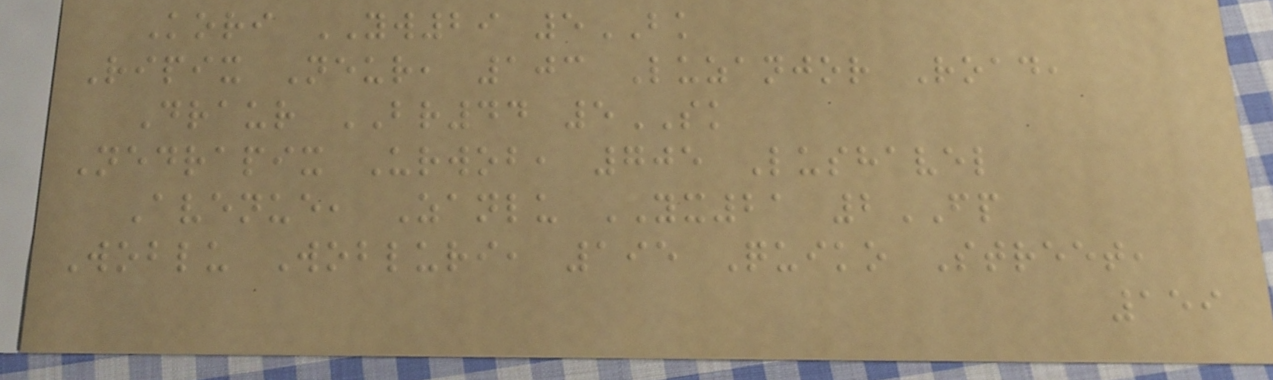Kori YW29 5BK
Ripix Neur, 103 Luzanjor Road,
Draur BR44 5SK
Nedrapix Urwob, 705 Lushavel
Avenue, Zanlu YX21 2FP
Woblu Wobluri, 195 Quiko Street,
159
